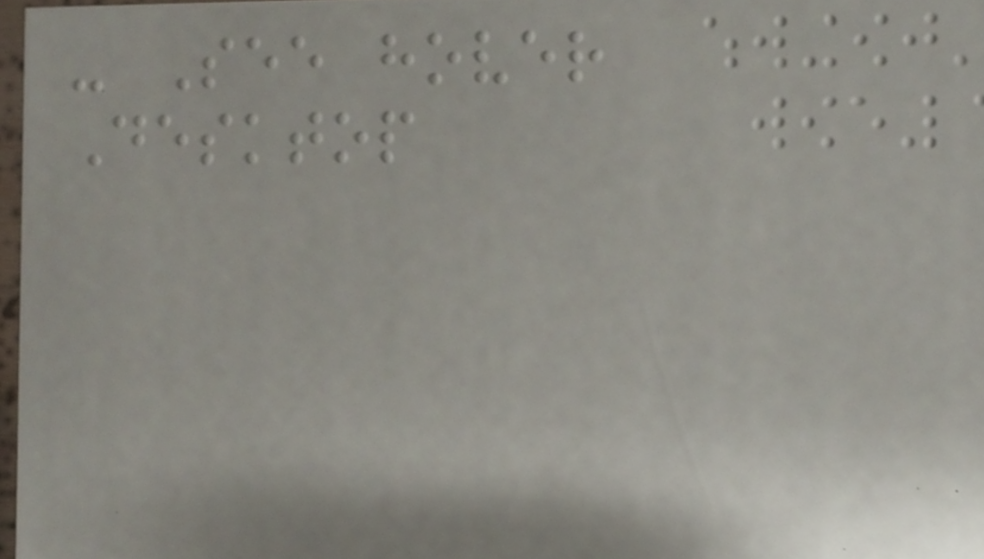- See hover
Desktop
